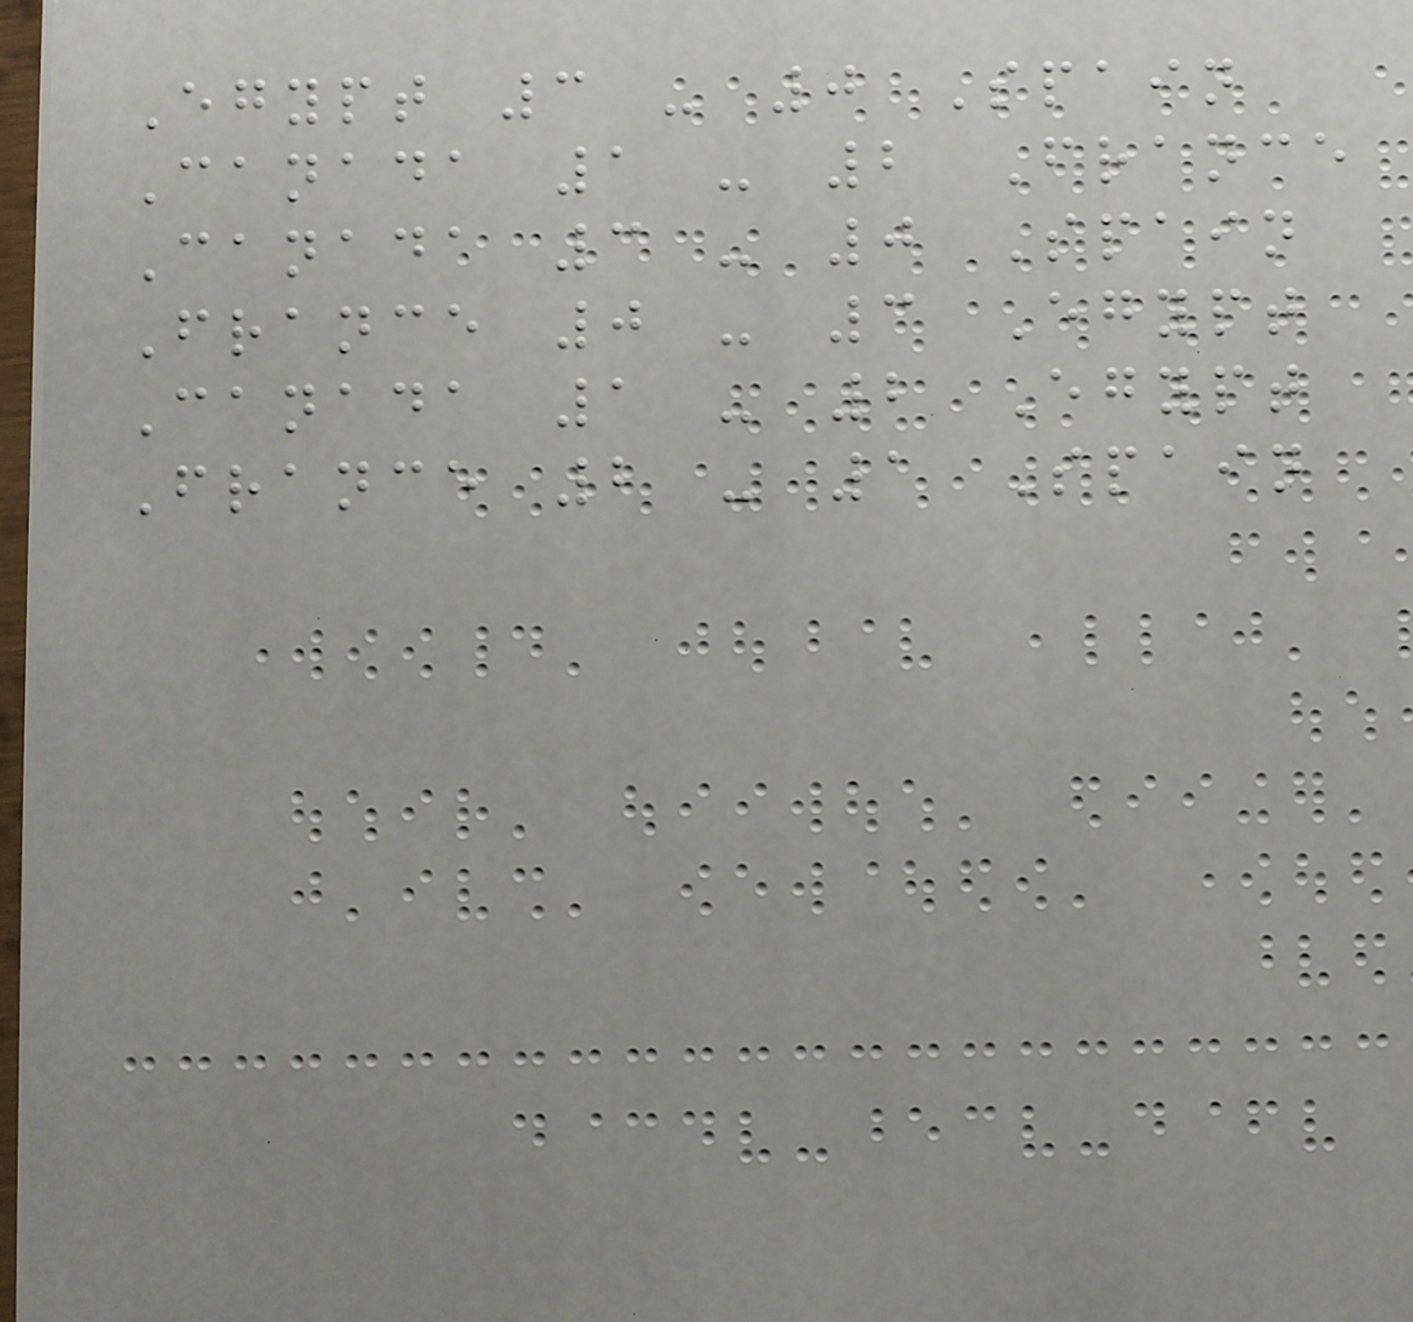Egypt 3 - 0 Spain
Canada 1 - 2 France
Canada 3 - 0 Spain
France 0 - 3 Egypt
Canada 1 - 2 Egypt
France 2 - 1 Spain
